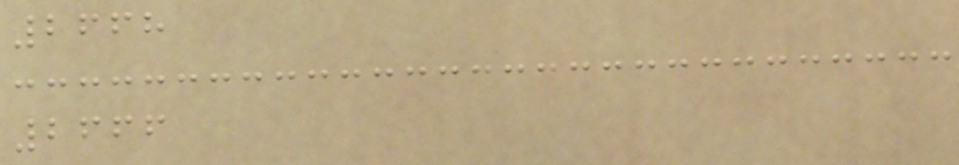2668
2666
